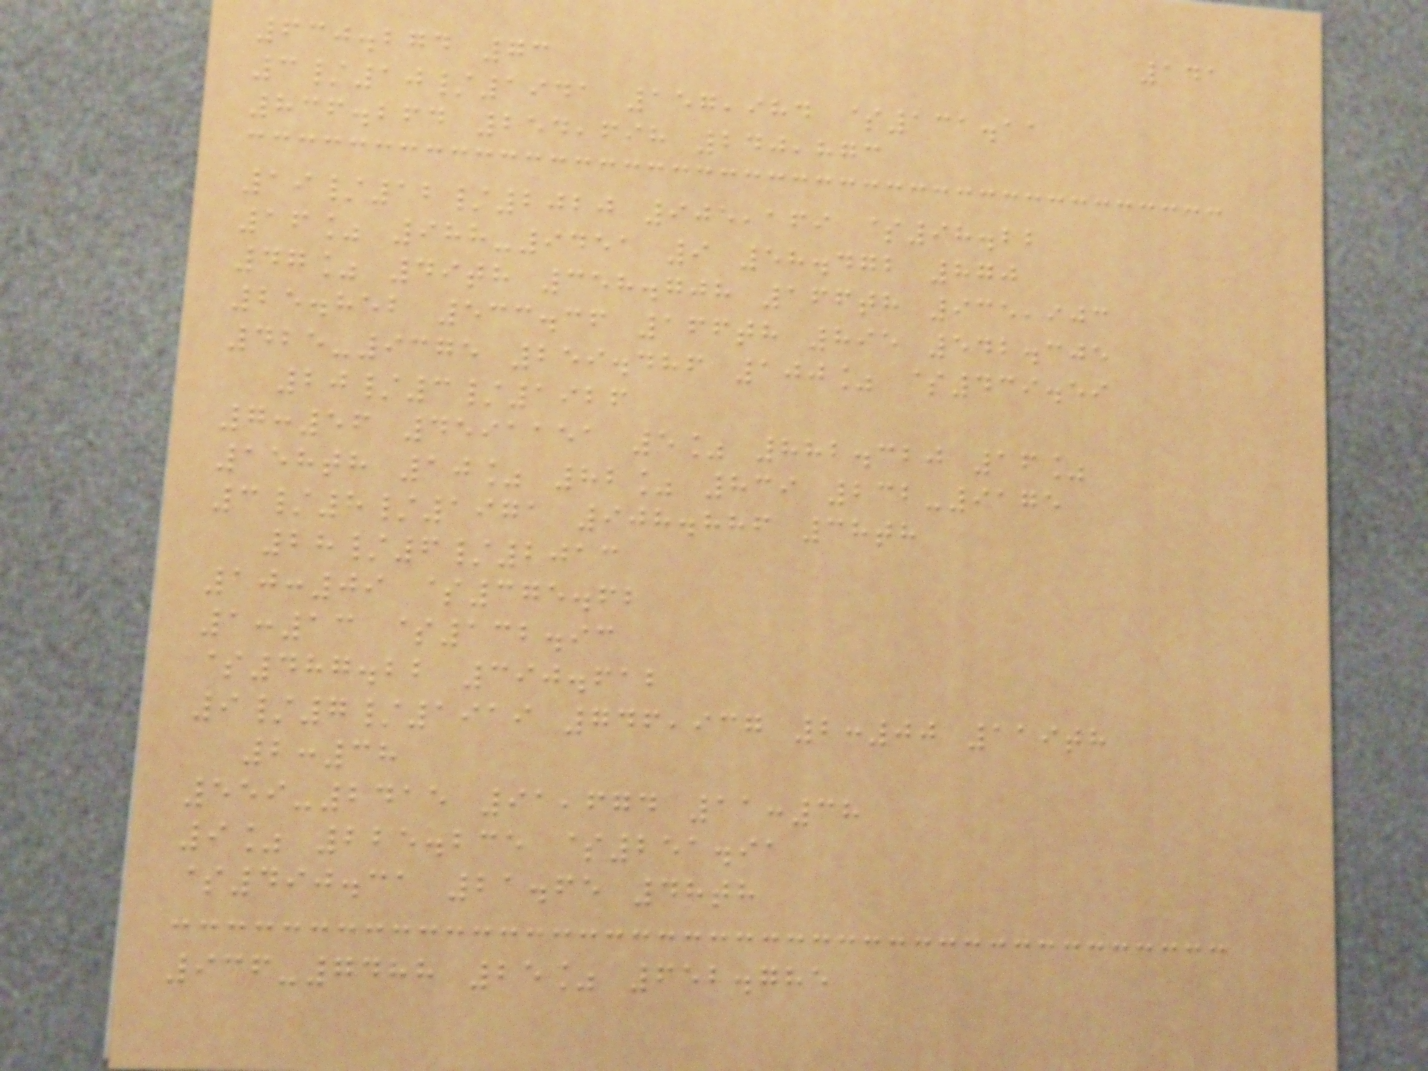141
630.274 73
3/10/1941 157,984 $131.11
836.264 254,698 240,873
19/12/2020 905,169 $98.22
16% 988-9451 9 58.472 870
47% 49th 358.708 166th 935,903
25.852 533.36 166th 895 542.305
425-9375 259.486 100% $439.59
20/3/1926
7:56 4591151 5% 882.320 16%
158th 10% 82% 839 232-9175
3/8/1971 908.886 38th
28/6/2013
10:09 $375.62
1:13 $132.93
$487.22 390.612
9/7/1919 746,937 2:00 119th
2:38
559-2415 91,674 11:38
9% 225.235 $251.91
$490.31 21.65 48th
936-7488 25% 652.785
